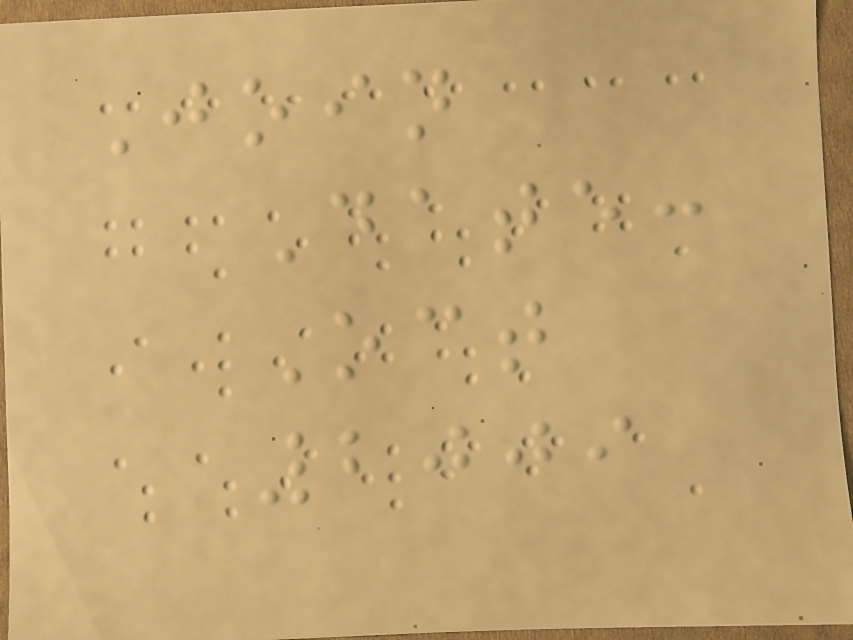Join
Date:
Oct
2009
